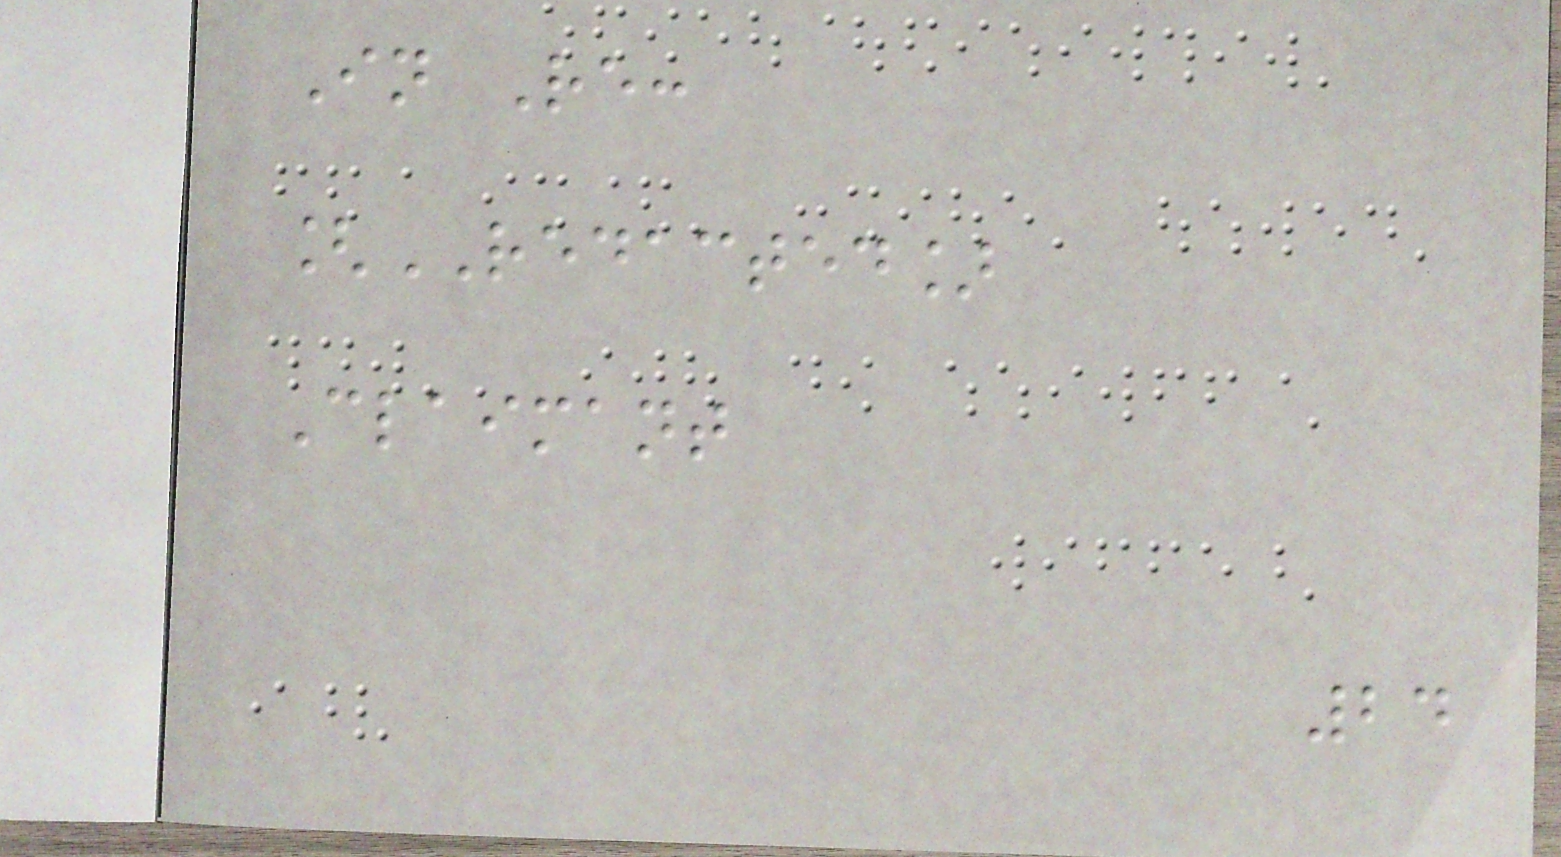In Re:
[REDACTED]
Claimant
24
